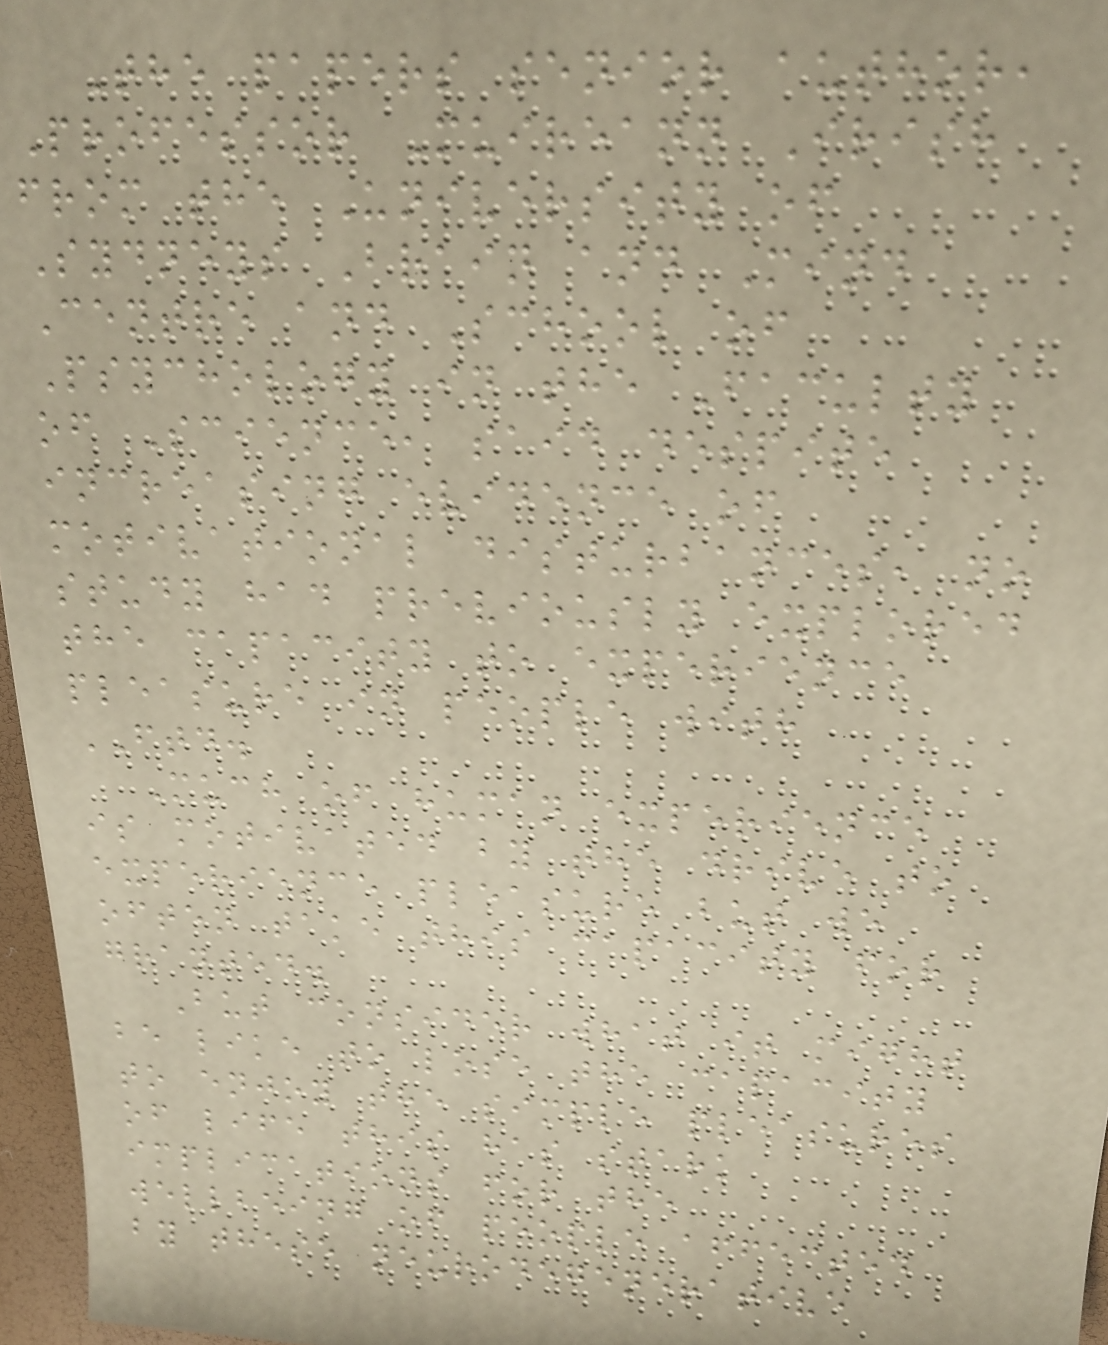The papers senior author,
Professor Muireann Irish
from the University of
Sydneys Brain and Mind
Centre and School of
Psychology in the Faculty
of Science, said despite
increasing evidence of
motivational disturbances, no
study had previously explored
the capacity to experience
pleasure in people with
FTD.
Much of human experience
is motivated by the drive to
experience pleasure but we
often take this capacity for
granted.
But consider what it might
be like to lose the capacity
to enjoy the simple pleasures
of life this has stark
implications for the
wellbeing of people affected
by these neurodegenerative
